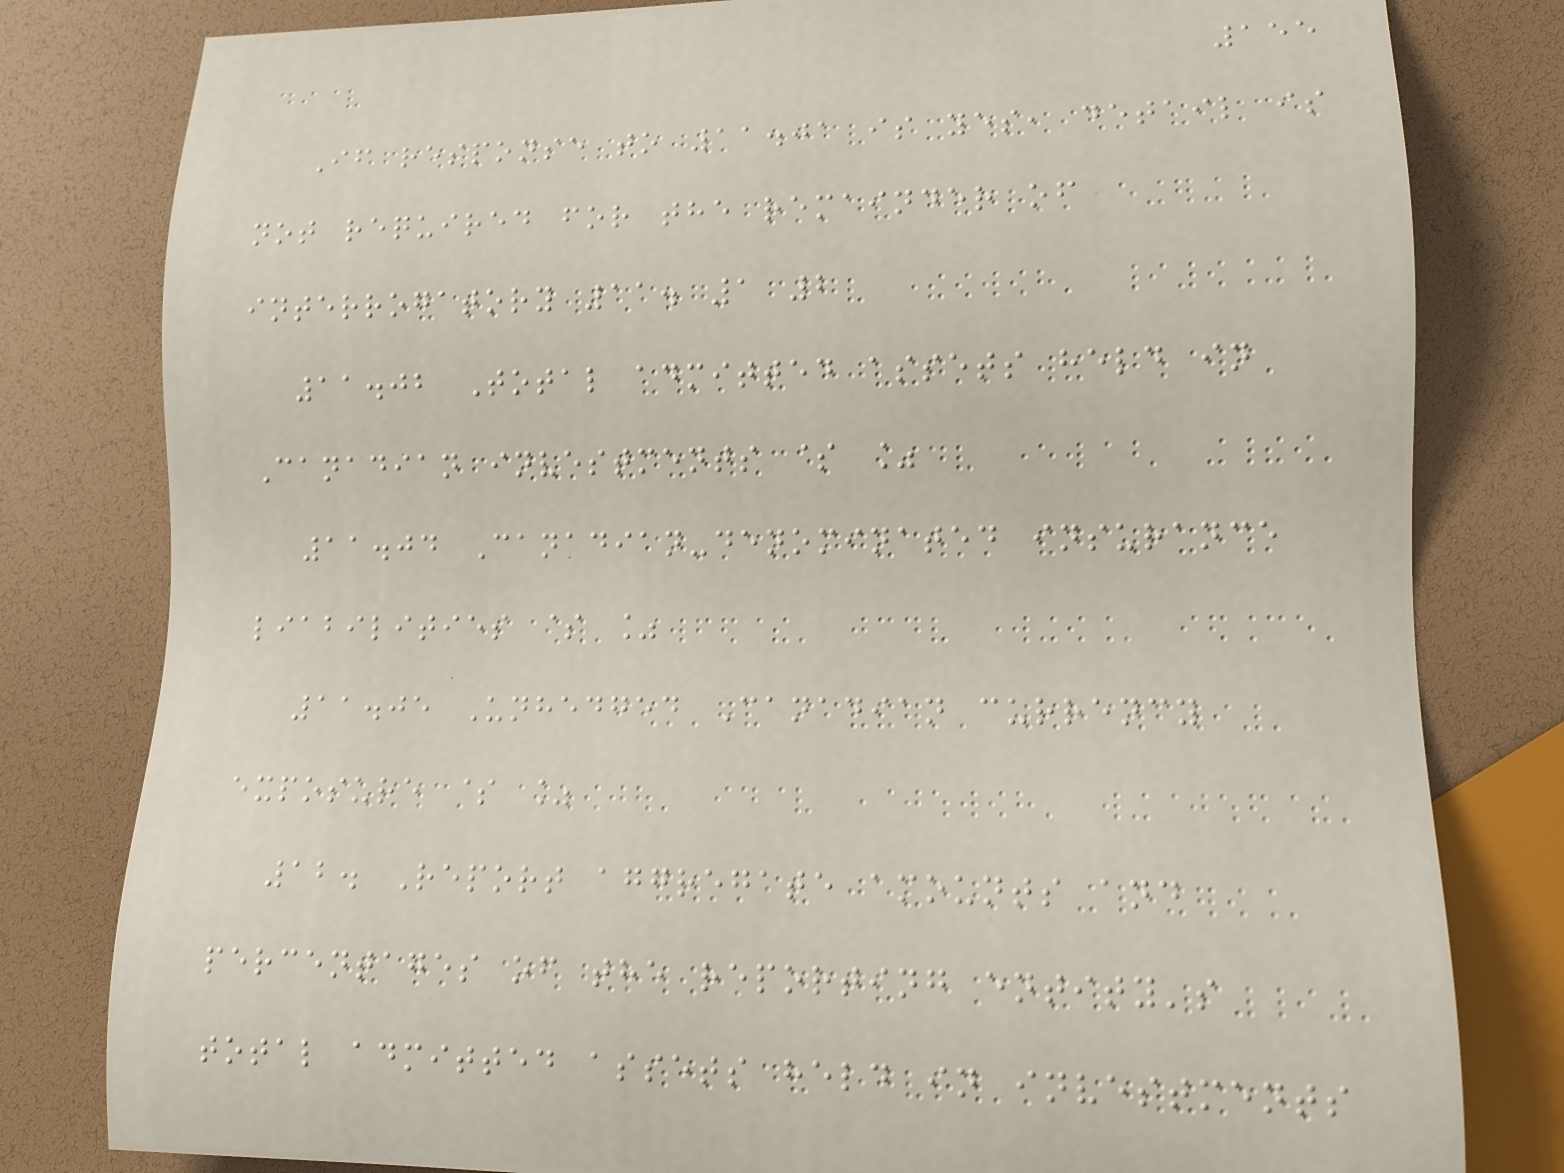155
If response to 11.01 is yes, detail is
not required for the remainder of
interrogatory 11. 1 2
11.02 Total admitted assets held in
Canadian investments $ %
11.04 Canadian-denominated insurance
liabilities $ %
11.05 Unhedged Canadian currency
exposure $ %
12. Report aggregate amounts and
percentages of the reporting entity's
total admitted assets held in investments
